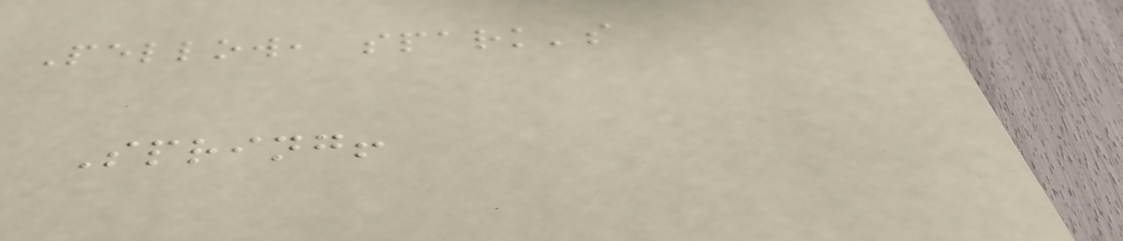Pellow, spark's
Spring!
